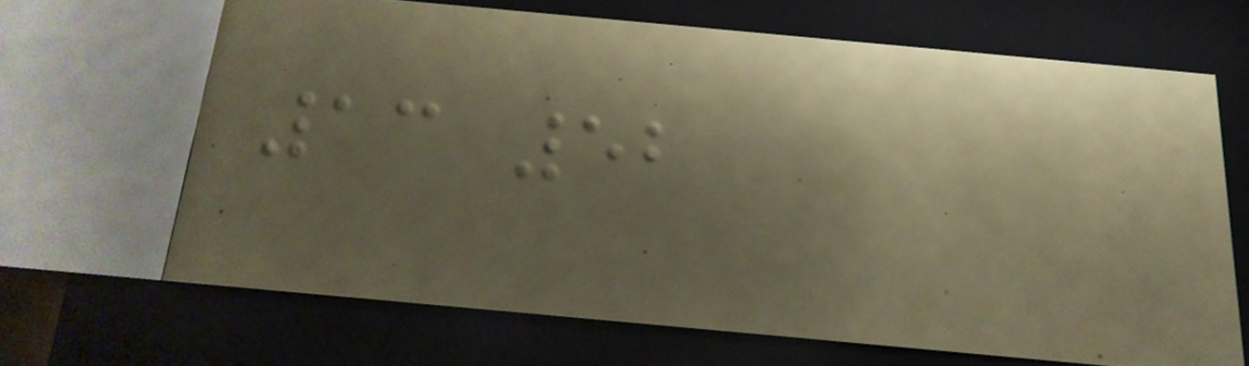13 52
